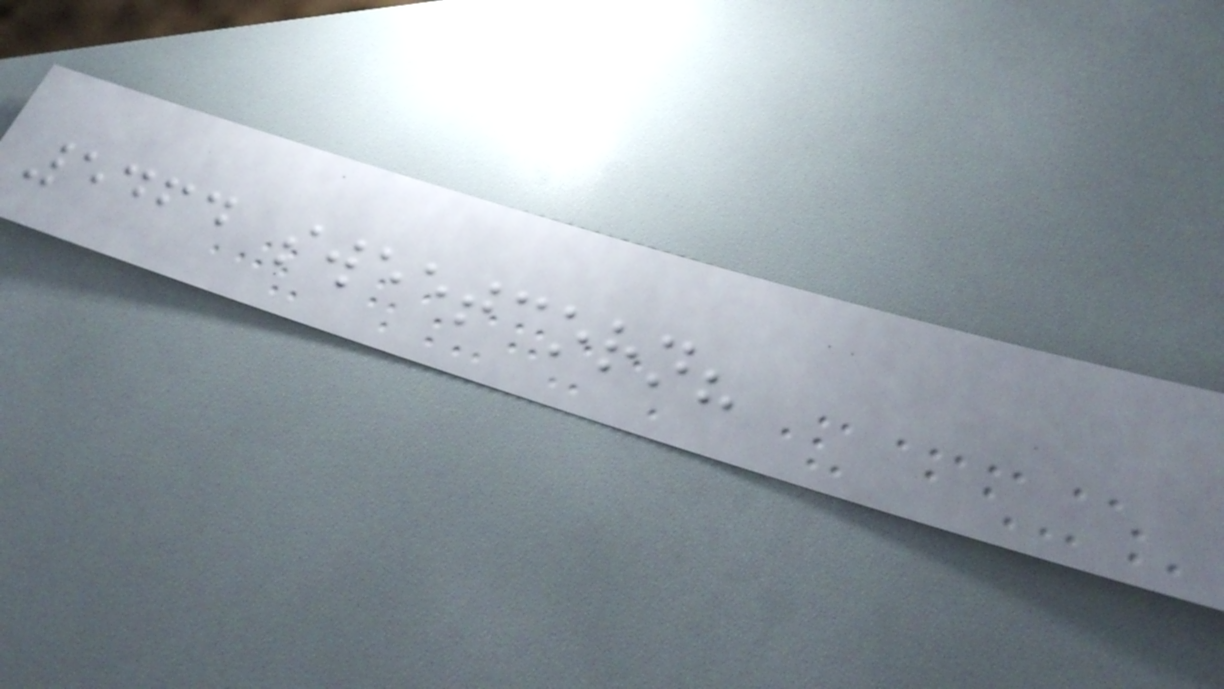5464 sweetcorn?
